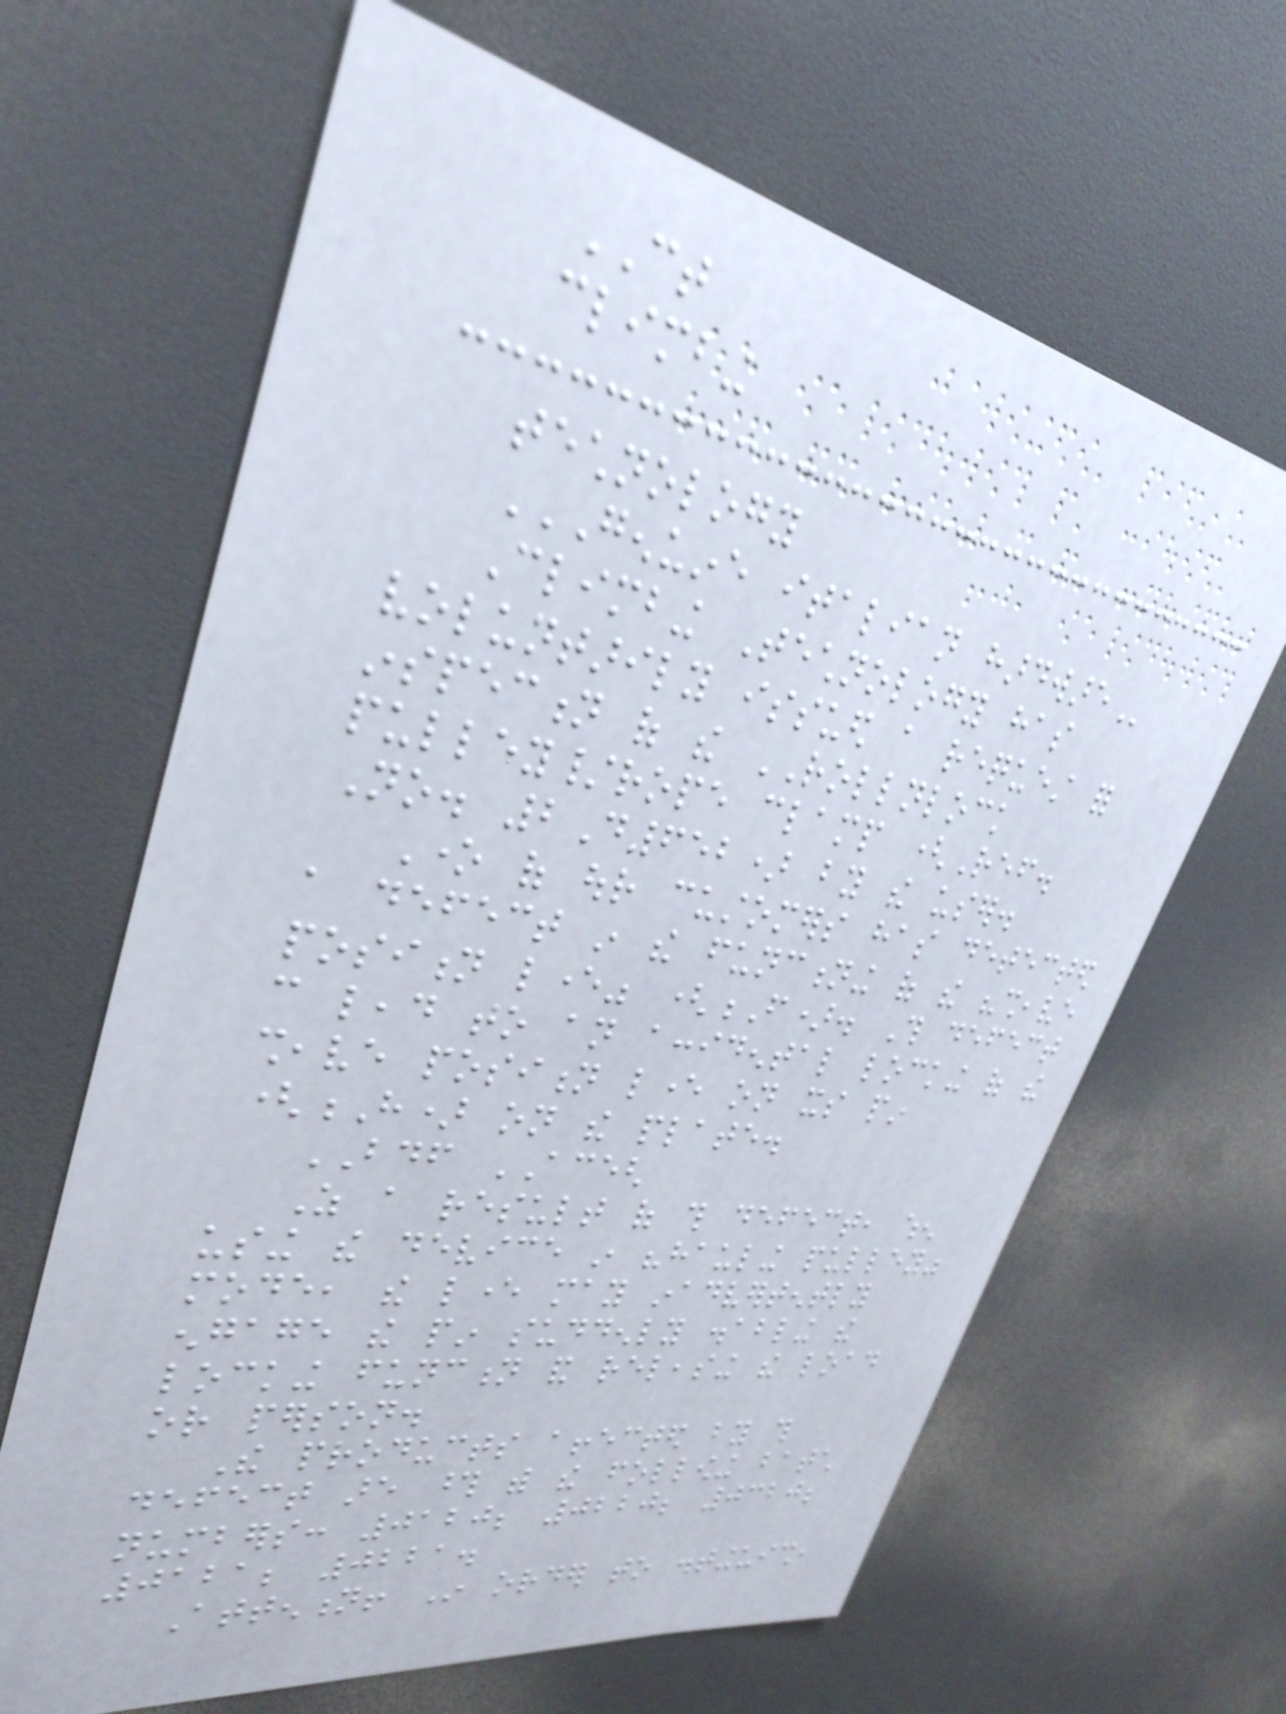CT
climbing
technology
GENUINE ITALIAN HARDWARE
Climbing Technology has
voluntarily issued a request for
inspection of the ROLLNLOCK
pulley/rope clamp (Ref.
No. 2D652) by the user.
One of our customers has detected
a defect in the functioning of the "sheave
position lever" (F). This defect
can lead to an accidental locking of the
sheave position lever on its pin
(H) on the plate.
BDF ACEGH
As a result of this defect, when
using the device in "hauling pulley"
mode, the lever may inadvertently
engage the pin suddenly disabling the
locking function and releasing the load
or person.
The products affected by this
defect are those with the following batch
numbers: 0120; 0220; 0320;
0121; 0221.
Attention! In order to distinguish,
